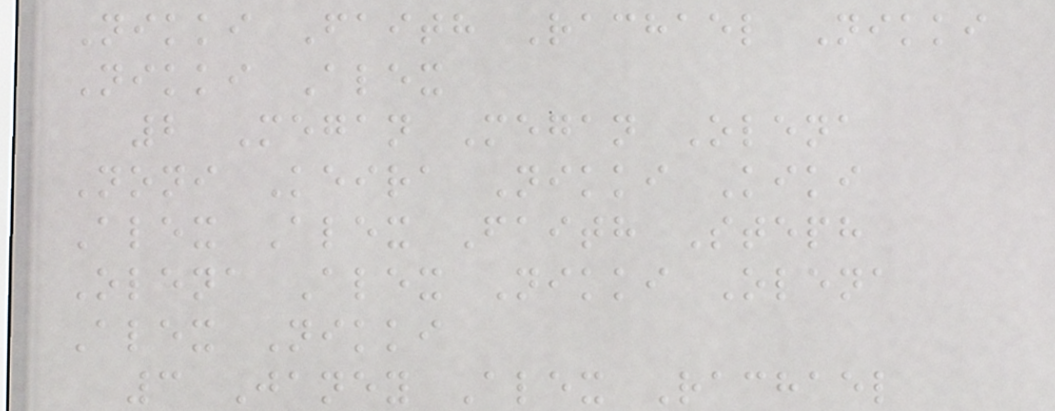Nikki Faith Rachael Nikki
Nikki Alex
2 Megan Megan Olena
Noni Keira Nikki Kiki
Alex Alex Faith Steph
Olena Alex Nikki Olena
Alex Nikki
3 Janey Alex Rachael
